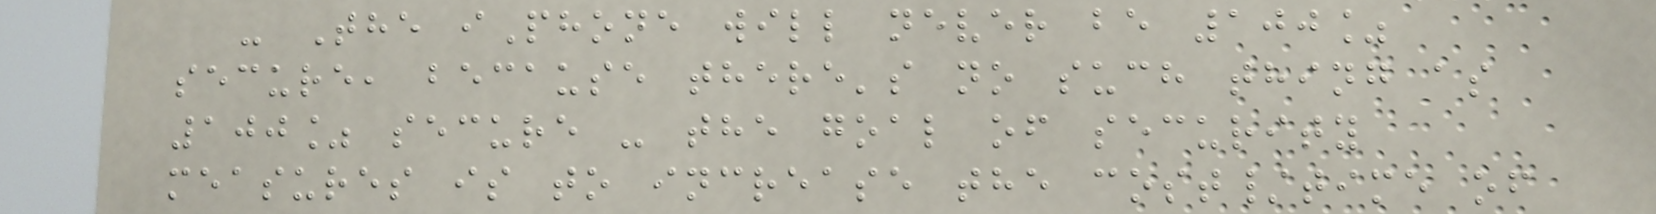- The iPhone will never be 100%
secure, because there's no such thing as
100% secure - the goal of security
measures is to increase the cost/time of
